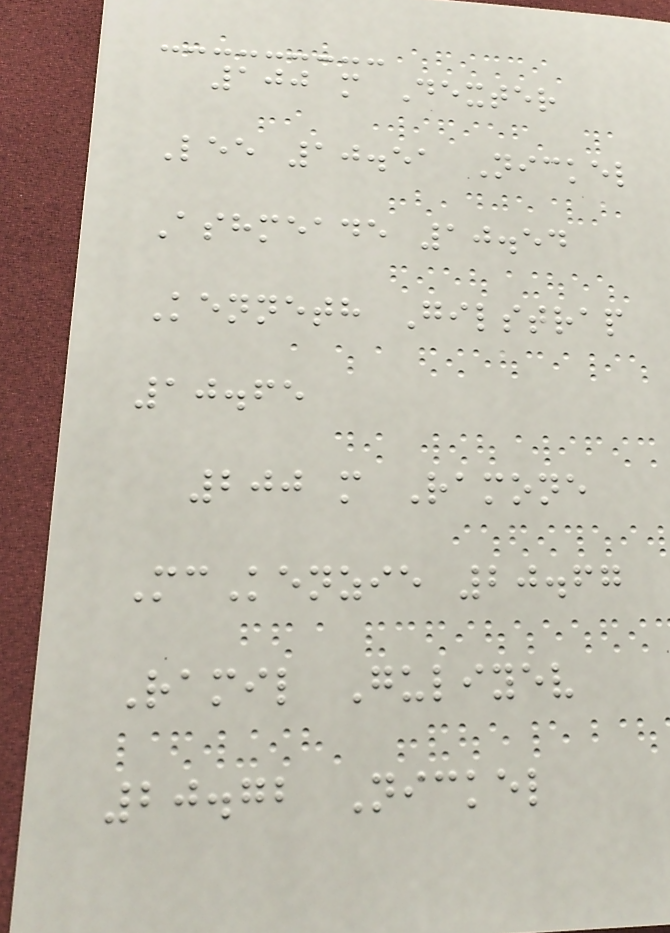100 m Dexter
Lee 10.51 Nickel
Ashmeade 10.54
Kenneth Gilstrap
10.65
200 m Ramone
McKenzie 20.67
Ramil Guliyev
20.72 Nickel
